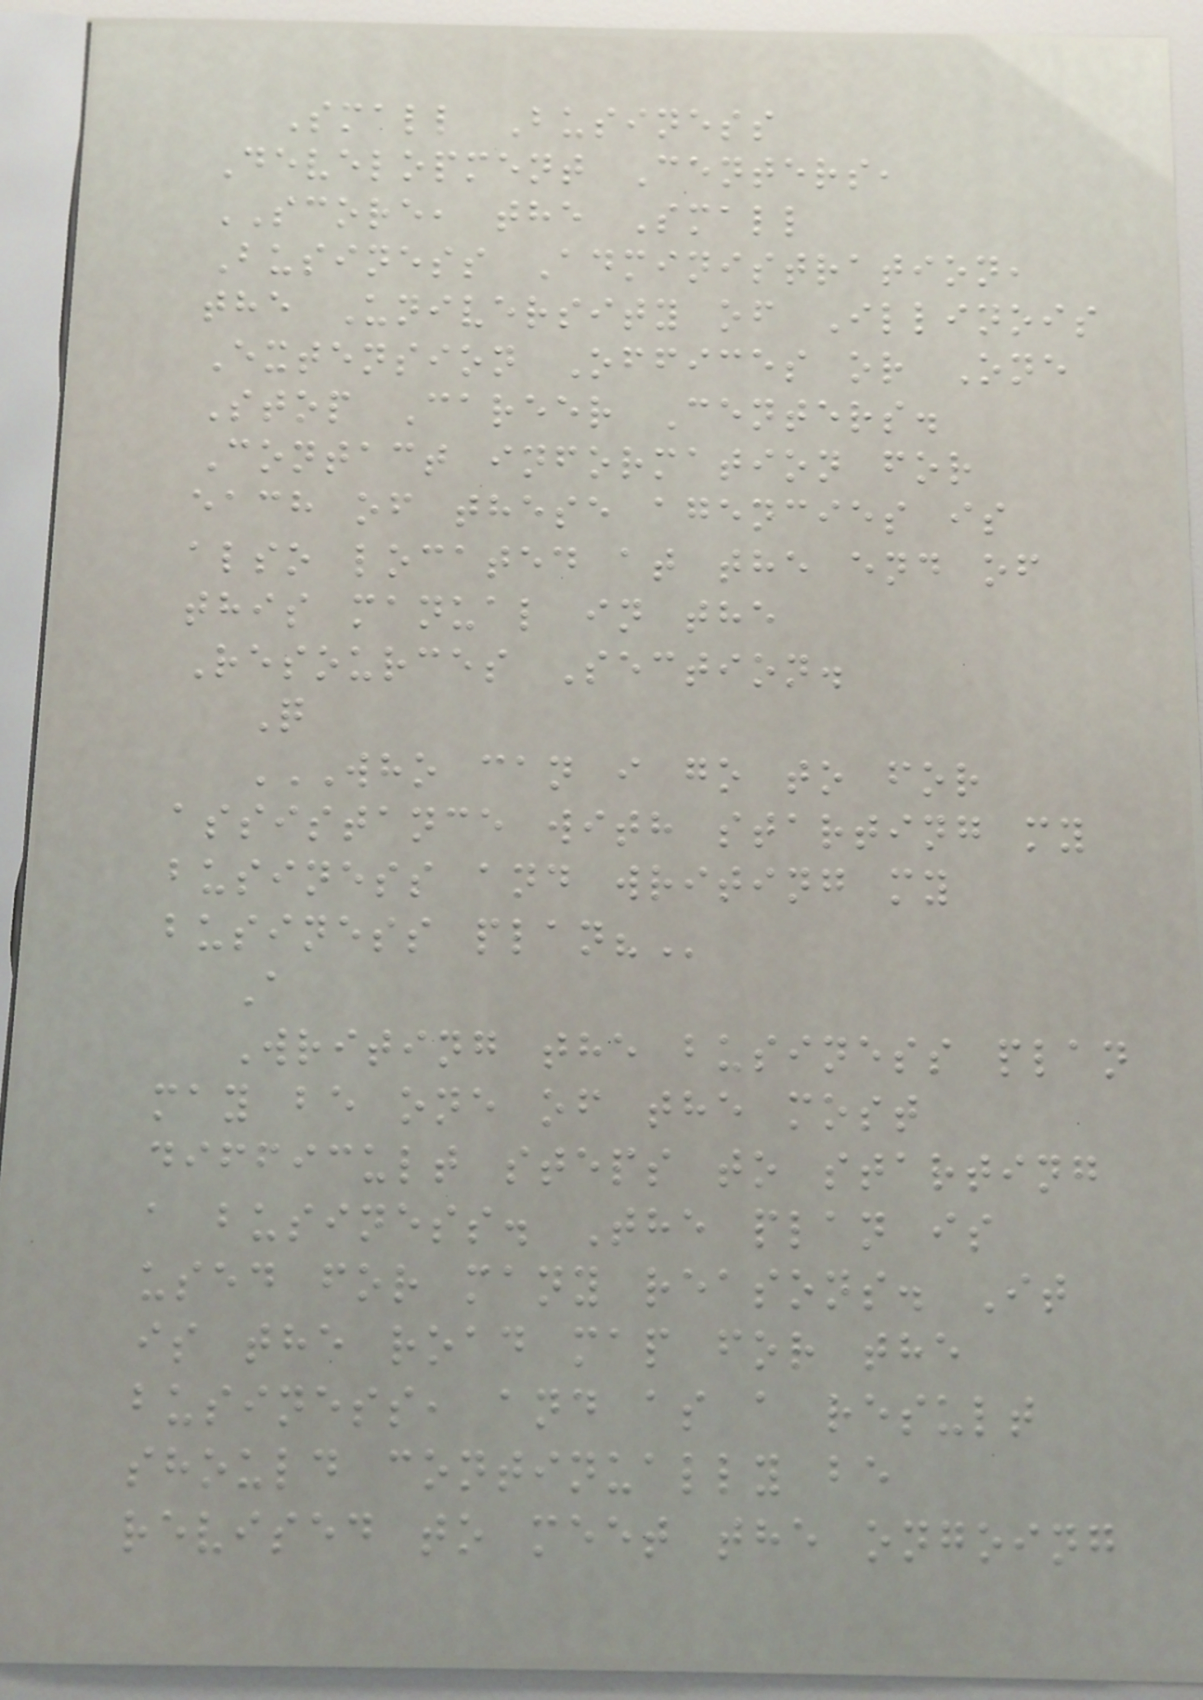Small Business
Development Centers,
SCORE, the Small
Business Administration,
the University of Illinois
Extension Offices or One
Stop Career Centers.
Contact information for
each of these agencies is
also located at the end of
this manual in the
Resources Section.
Q
WHO CAN I GO TO FOR
ASSISTANCE WITH STARTING MY
BUSINESS AND WRITING MY
BUSINESS PLAN?
A
Writing the business plan
may be one of the most
difficult steps to starting
a business. The plan is
used for many reasons. It
is the road map for the
business, and as a result
should continually be
revised to meet the ongoing
